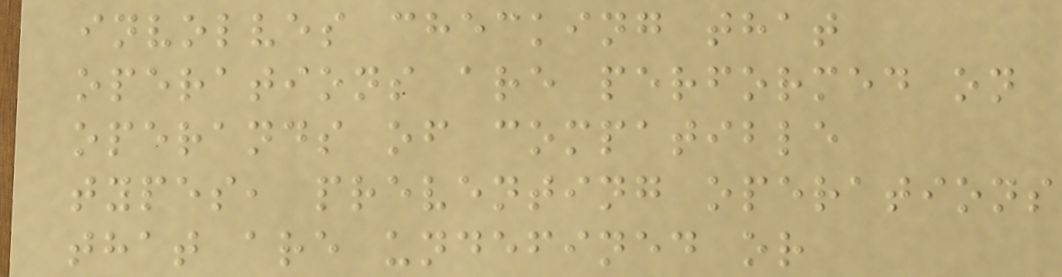involves checking that
operations are performed on
operands of compatible
types, preventing operations
that are undefined or
